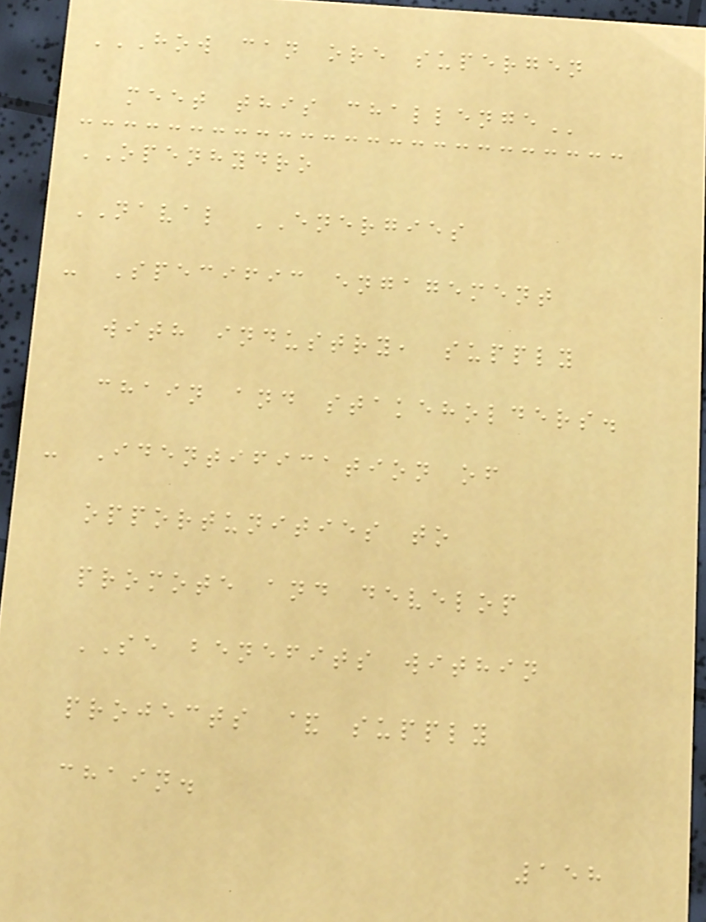HOW CAN ORE SUPERGEN
MEET THIS CHALLENGE
OPENHYDRO
NAVAL ENERGIES
- Specific engagement
with industry, supply
chain and stakeholders.
- Identification of
opportunities to
promote and develop
SE benefits within
projects & supply
chain.
158
